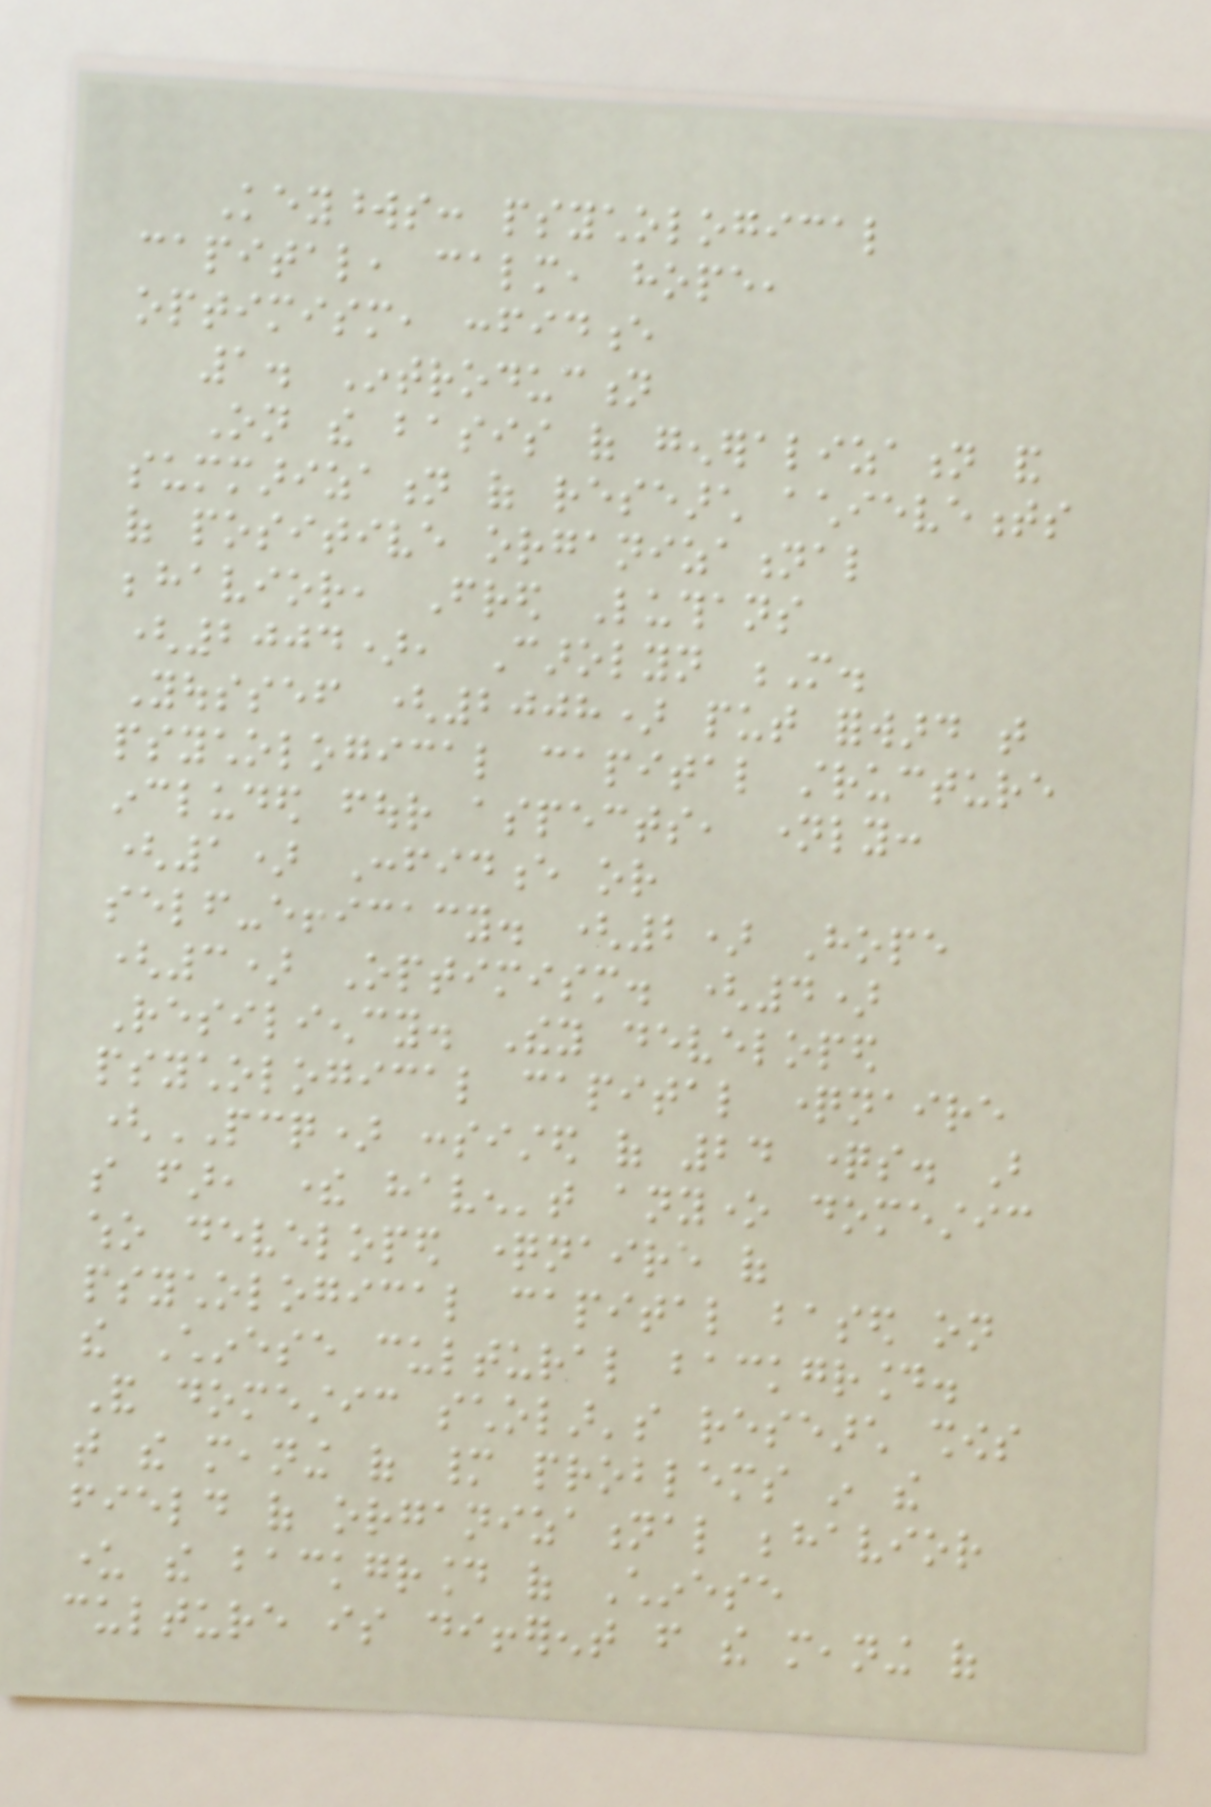Keywords: psychological
capital, calm, hope,
optimism, confidence
1. Introduction
On the basis of generalization and
summarization of research achievements
of positive organizational
behavior, Fred Luthans
(2004), Carolyn M.
Youssef (2008) put forward that
psychological capital structure
included four aspects, namely:
(1) Confidence or
self-efficacy. (2) Hope
(3) Optimism. (4)
Resiliency. They developed
psychological capital questionnaire
(PCQ) consisted of 24 questions. But
so far, there haven't anyone domestic
who developed questionnaire of
psychological capital based on
the Chinese cultural background.
And domestic scholar's research shows
that the meaning of many problems in the
field of organizational behavior
under the background of Chinese
culture is different from the meaning of
